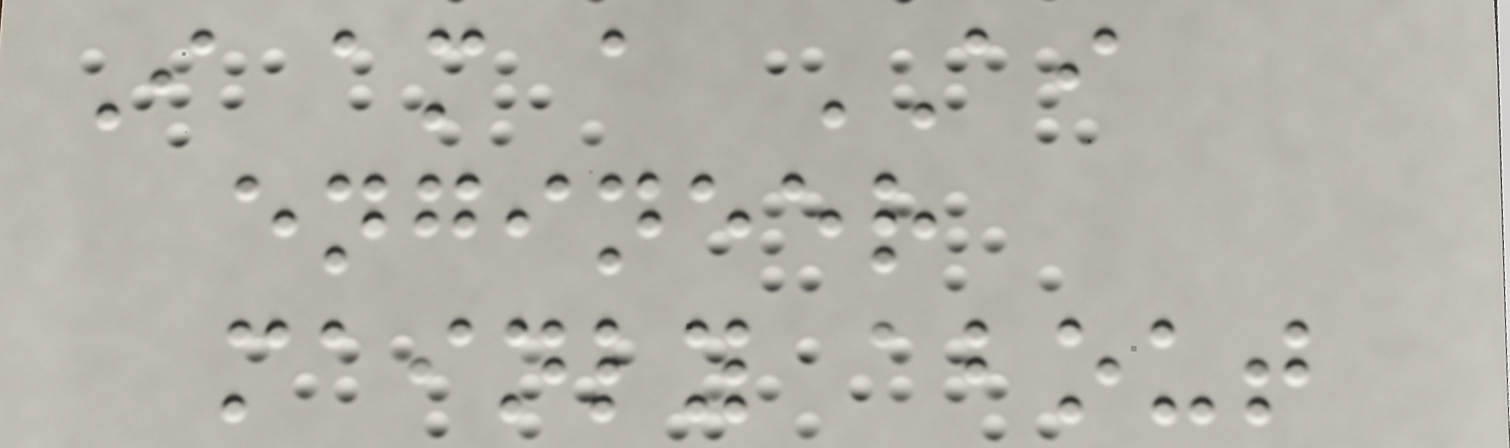I am a AI
engineer
mainly about
